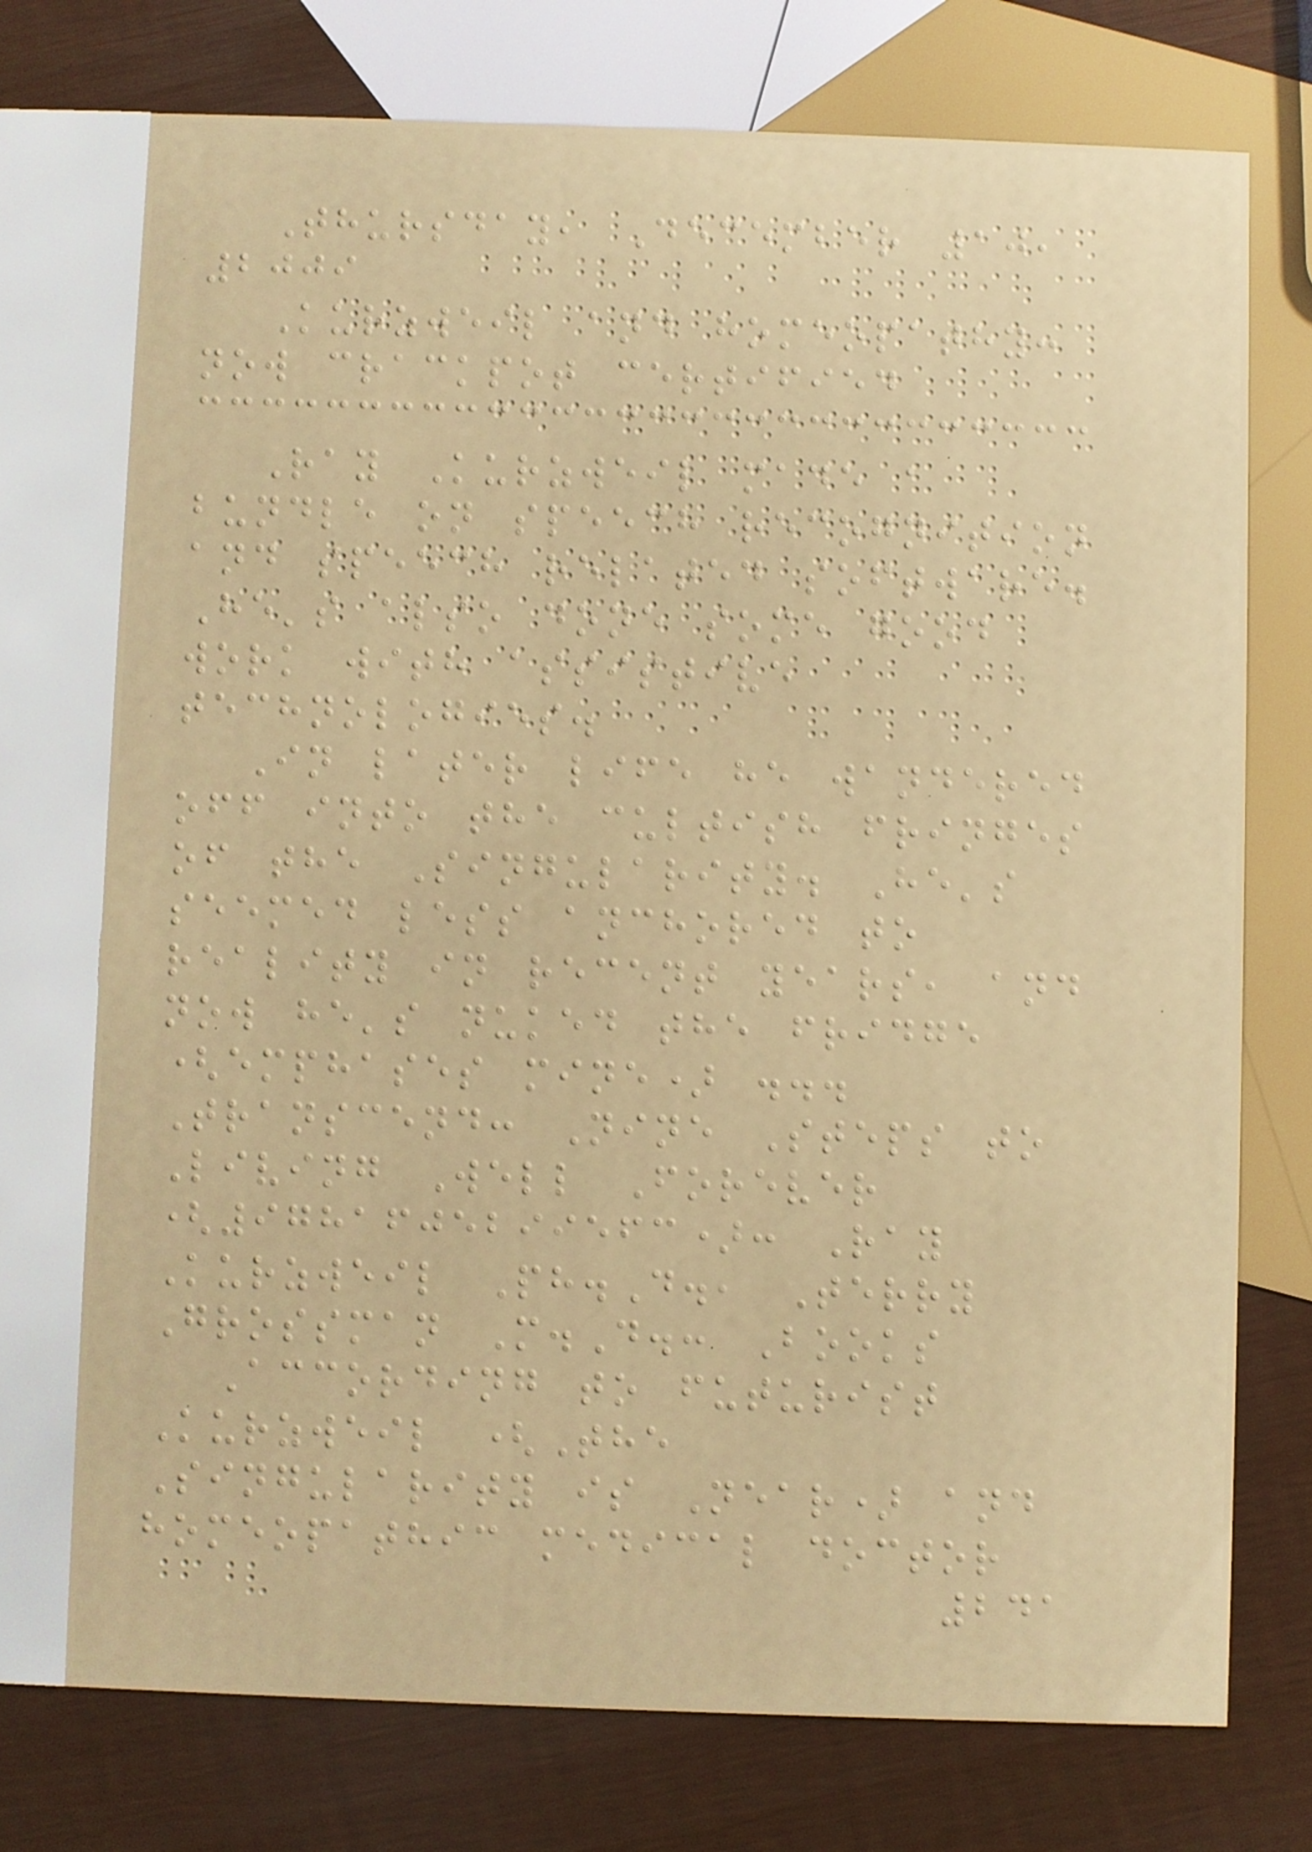Thursday, December 10,
2009
Kurzweil and homeopathy:
now crackpot certified
Ray Kurzweil made a
bundle on speech recognition
and speech related software.
He's also done some good
work with assistive
technologies.
In later life he wandered
off into the cultish fringes
of the Singularity. He's
seemed less anchored to
reality in recent years, and
now he's nuked the fridge
(emphases mine) ...
Transcend: Nine Steps to
Living Well Forever
(9781605299563): Ray
Kurzweil Ph.D., Terry
Grossman M.D.: Books
According to futurist
Kurzweil (The
Singularity is Near) and
homeopathic medical doctor
241
